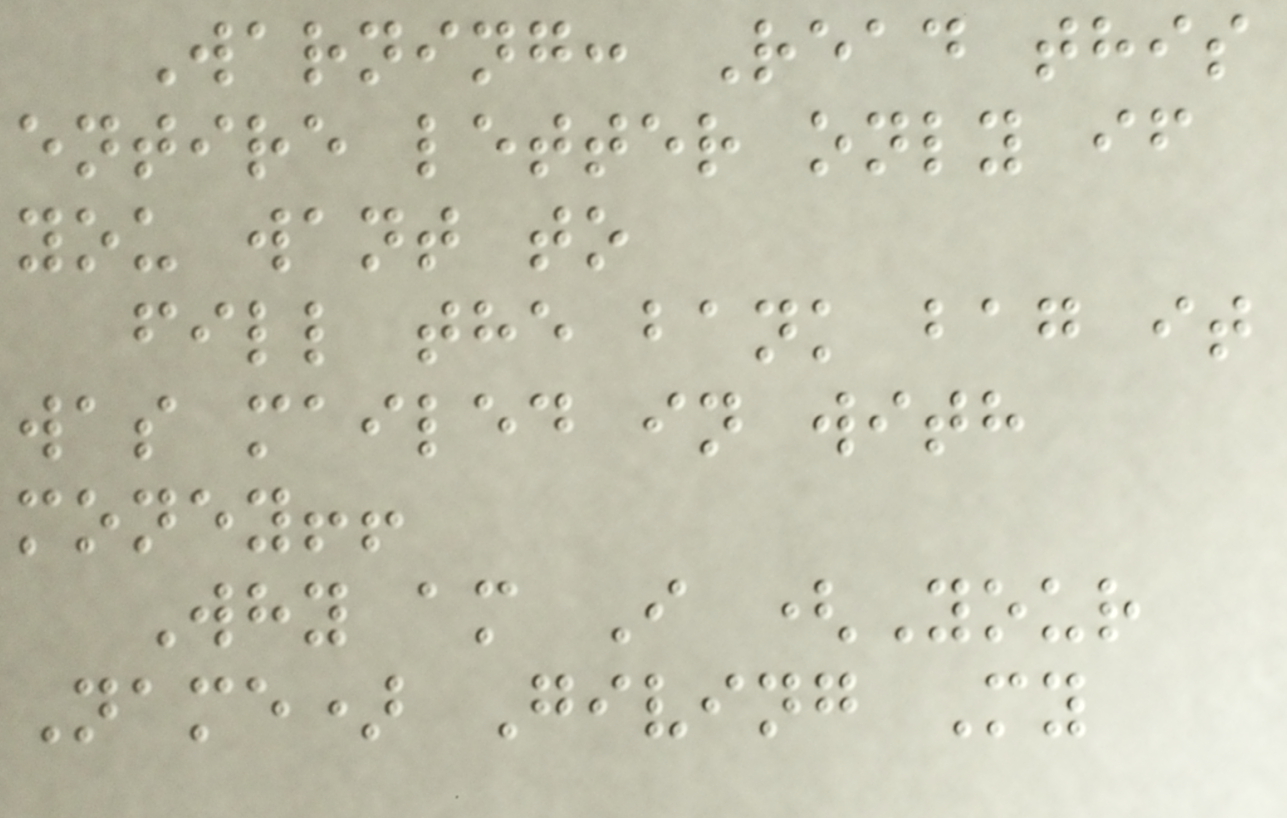Warning: Read this
entire letter only if
you want to
fill the bank bag it
was mailed in with
money!!
Why am I (Your
Name) Giving My
